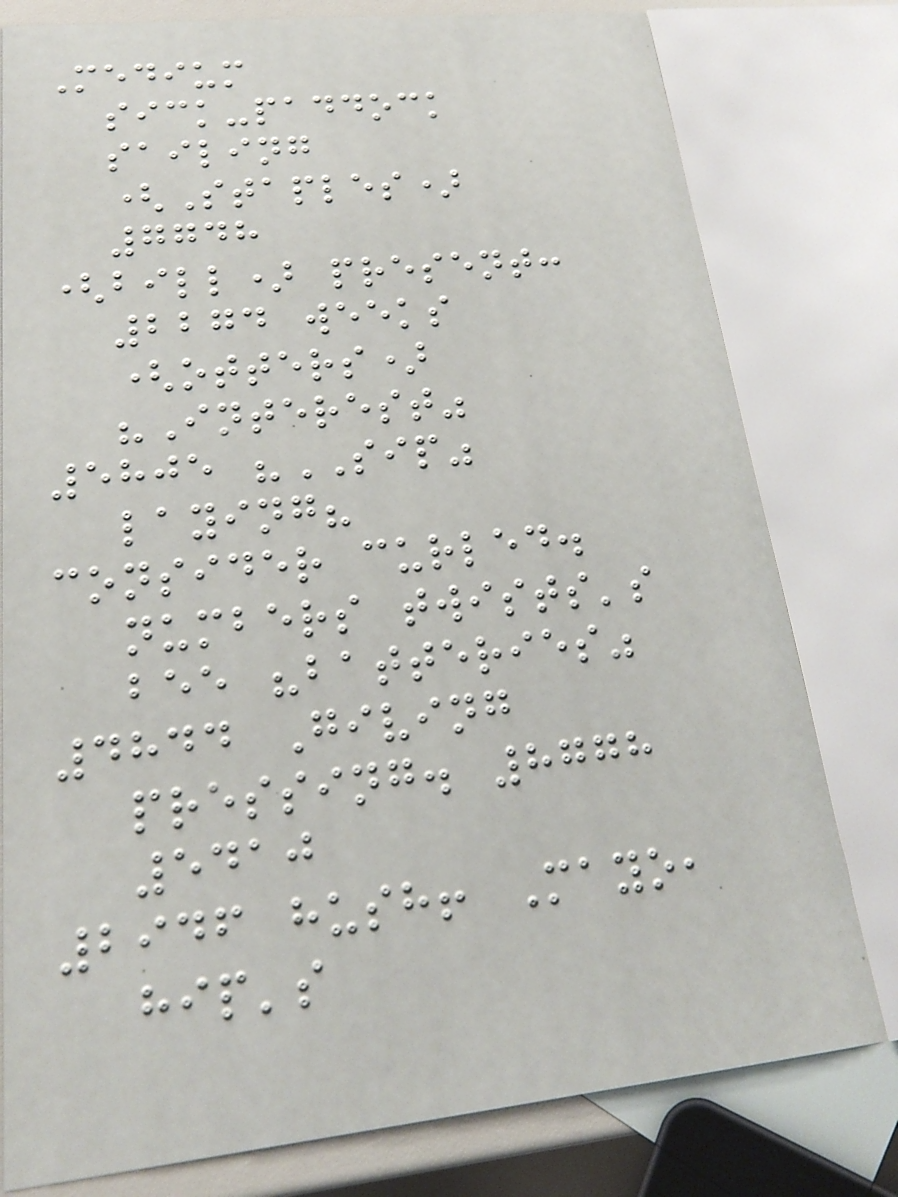Medium
sick-paddock
sailing
(Staples)
7748
(bill) present:
2274 weeks
(otters)
"Interest"
5805 "SIP"
laying?
consider curled.
numbers twists's
bee "batteries"
4844 Giving
pressing. 8778
5410
2946 hush! Mayo,
hip's
